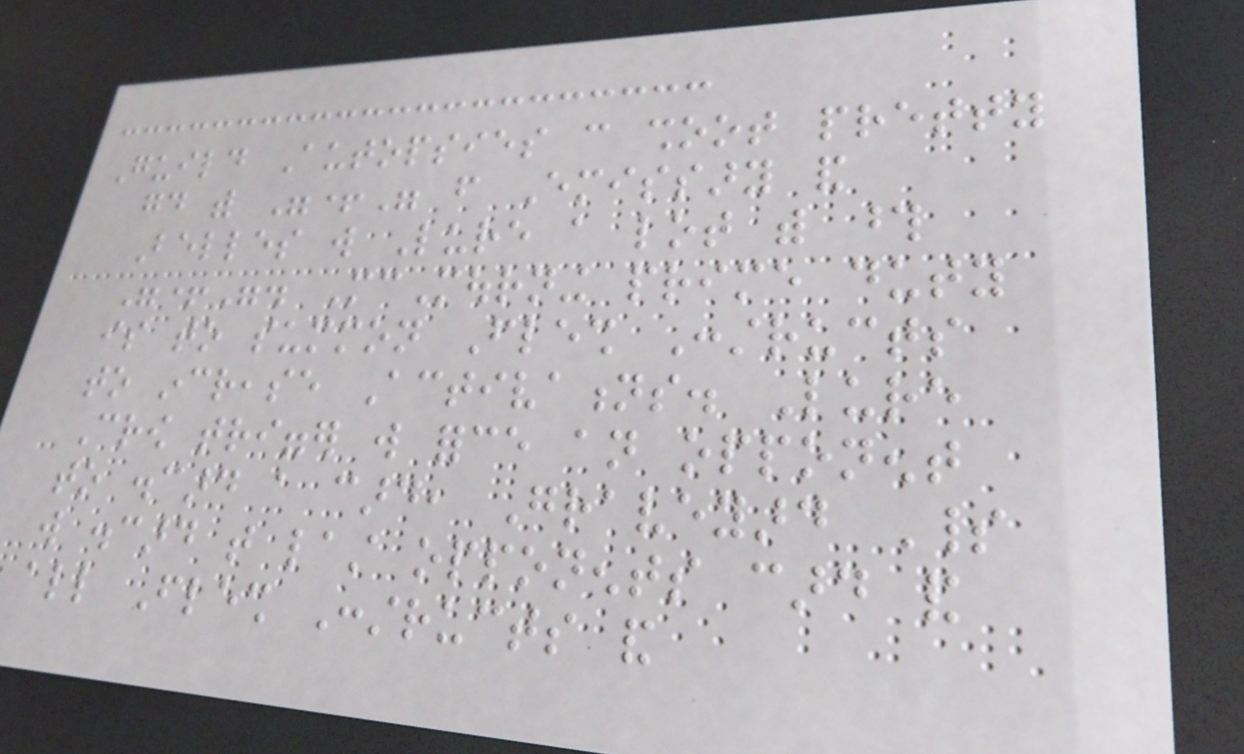Guild Autopsies can shoot pretty
good with "+" from Emissary and
Belles will Lure a lot with those
"+". McMourning prime duty
is to summon Flesh Constructs
to increase Activations. Lure
Crow trigger will force an opponent
to discard a card, Graveyard Spirit
will discard that last opponents card and
all Flesh Constructs and
